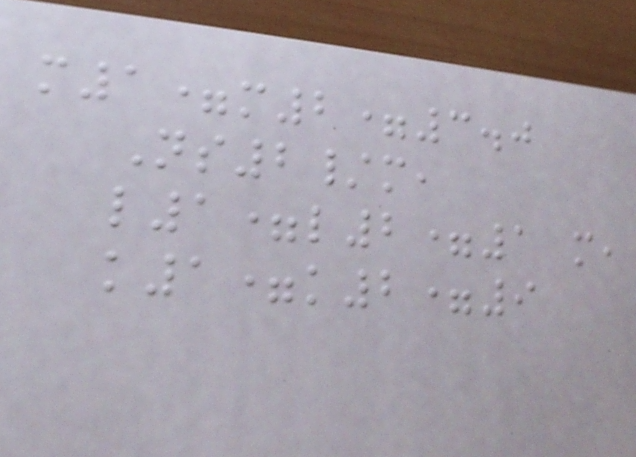m1=m2=3.0
Ns2/m,
l1=l2=1 m,
k1=k2=9
